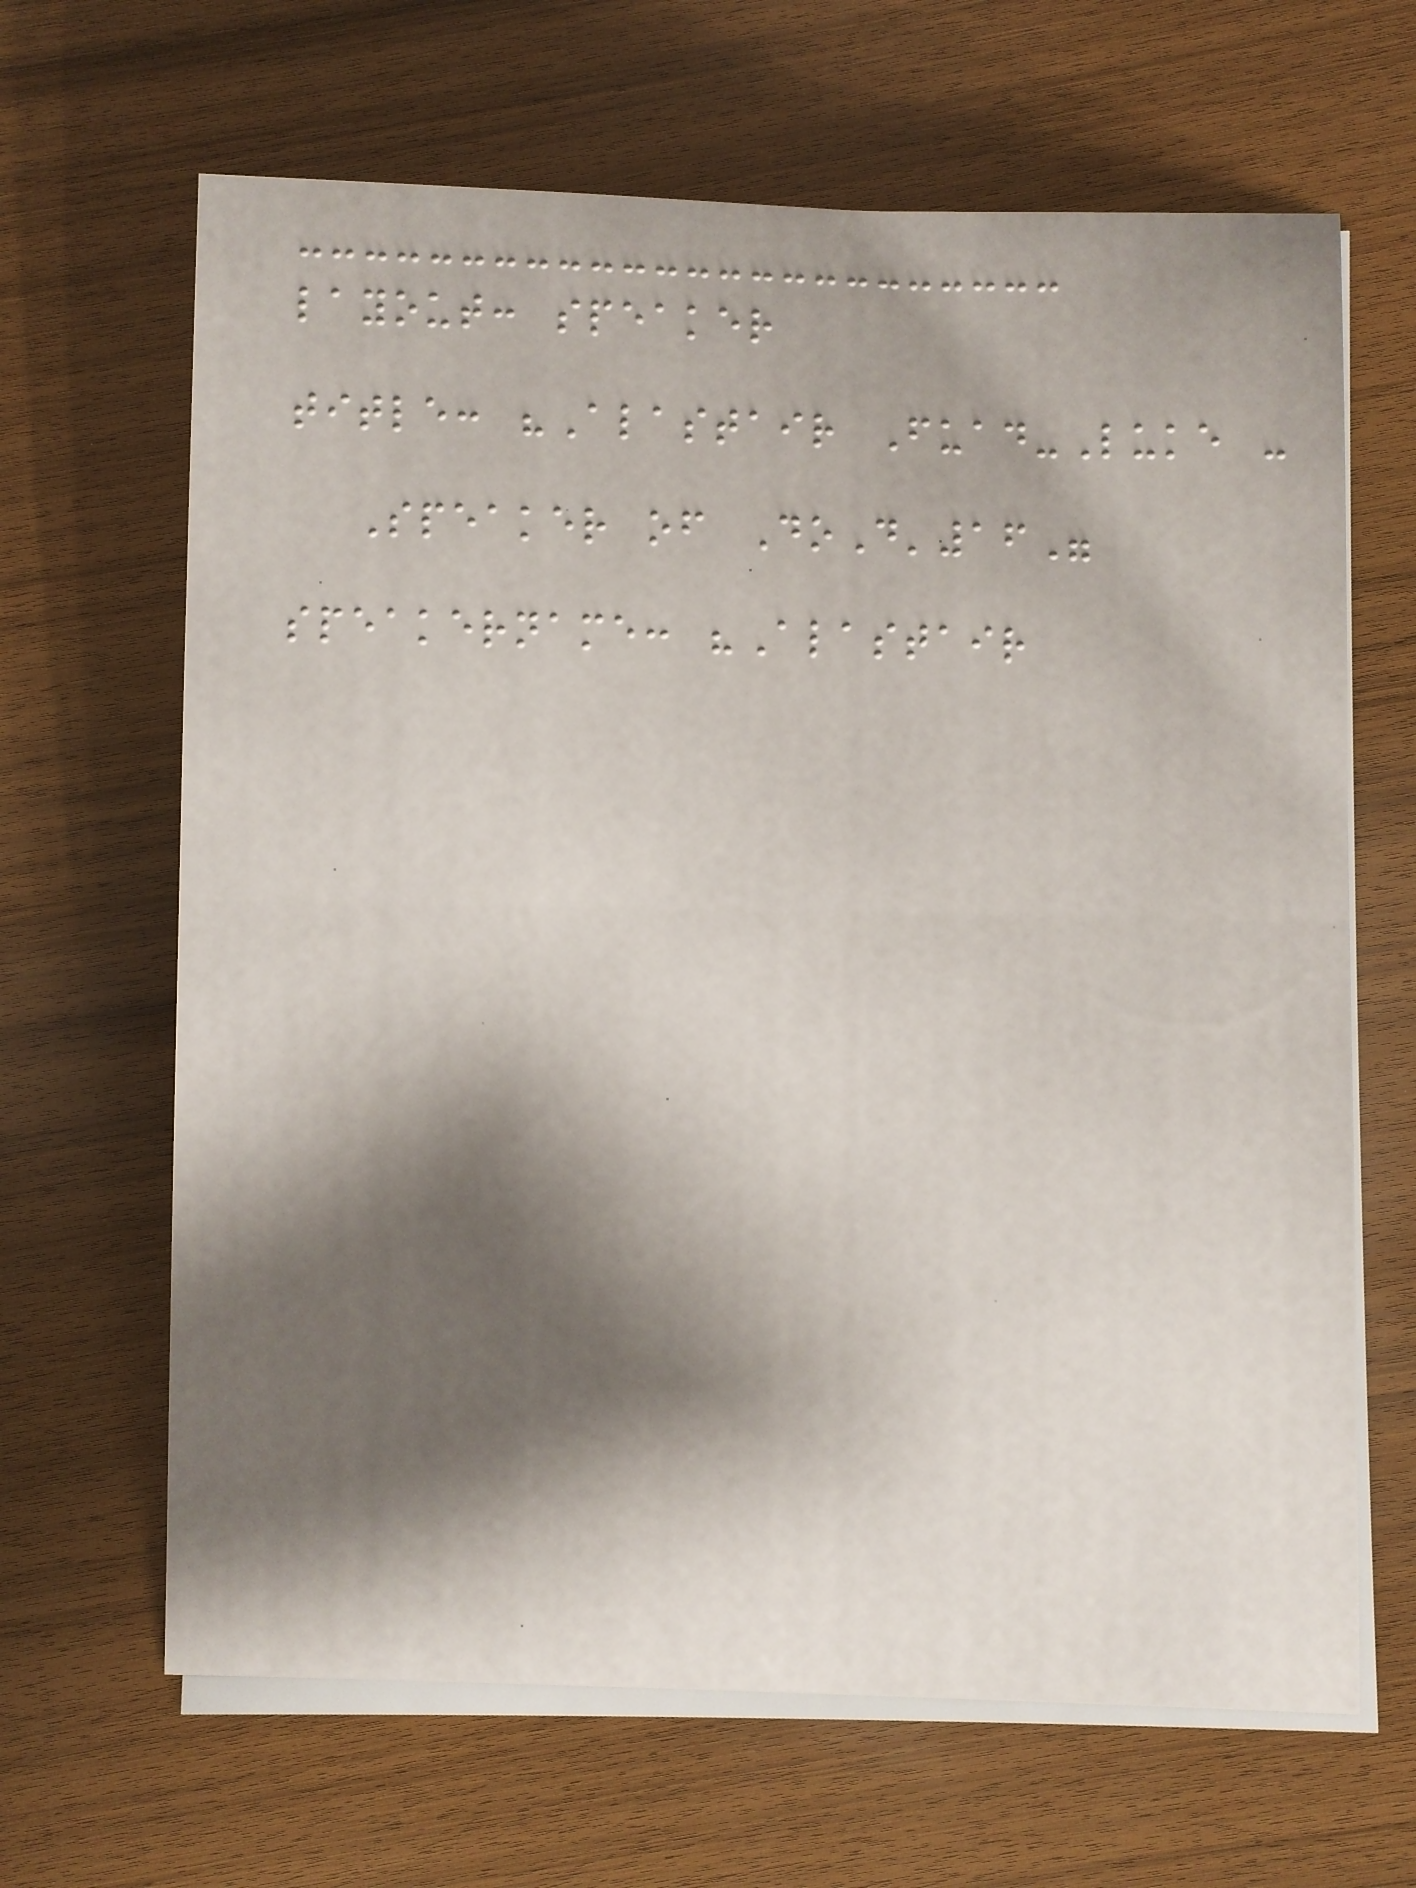layout: speaker
title: "Alastair Fuad-Luke -
Speaker of DoD'16"
speakername: "Alastair
